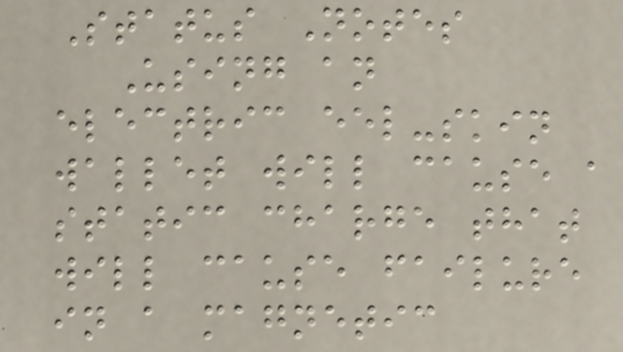Status Notes
Using an
electric eel-skin
wallet will cause a
static charge that
will cause failure
in a magnetic
